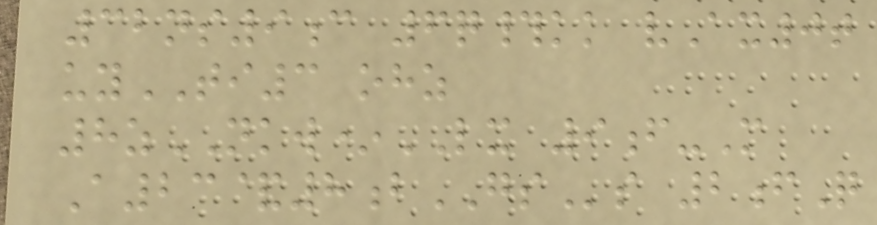32ns9c 6q#kk vAx0t
uyTI3 ohz
8zNKW*LX 9f-M
A23&8bGSs 2fQ
